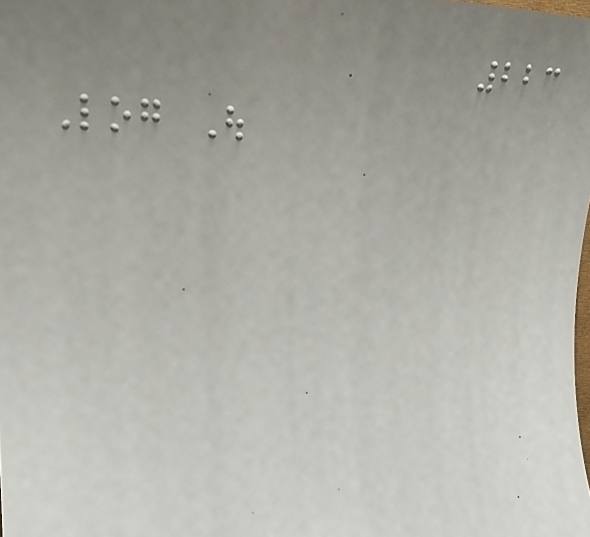223
Log Out
